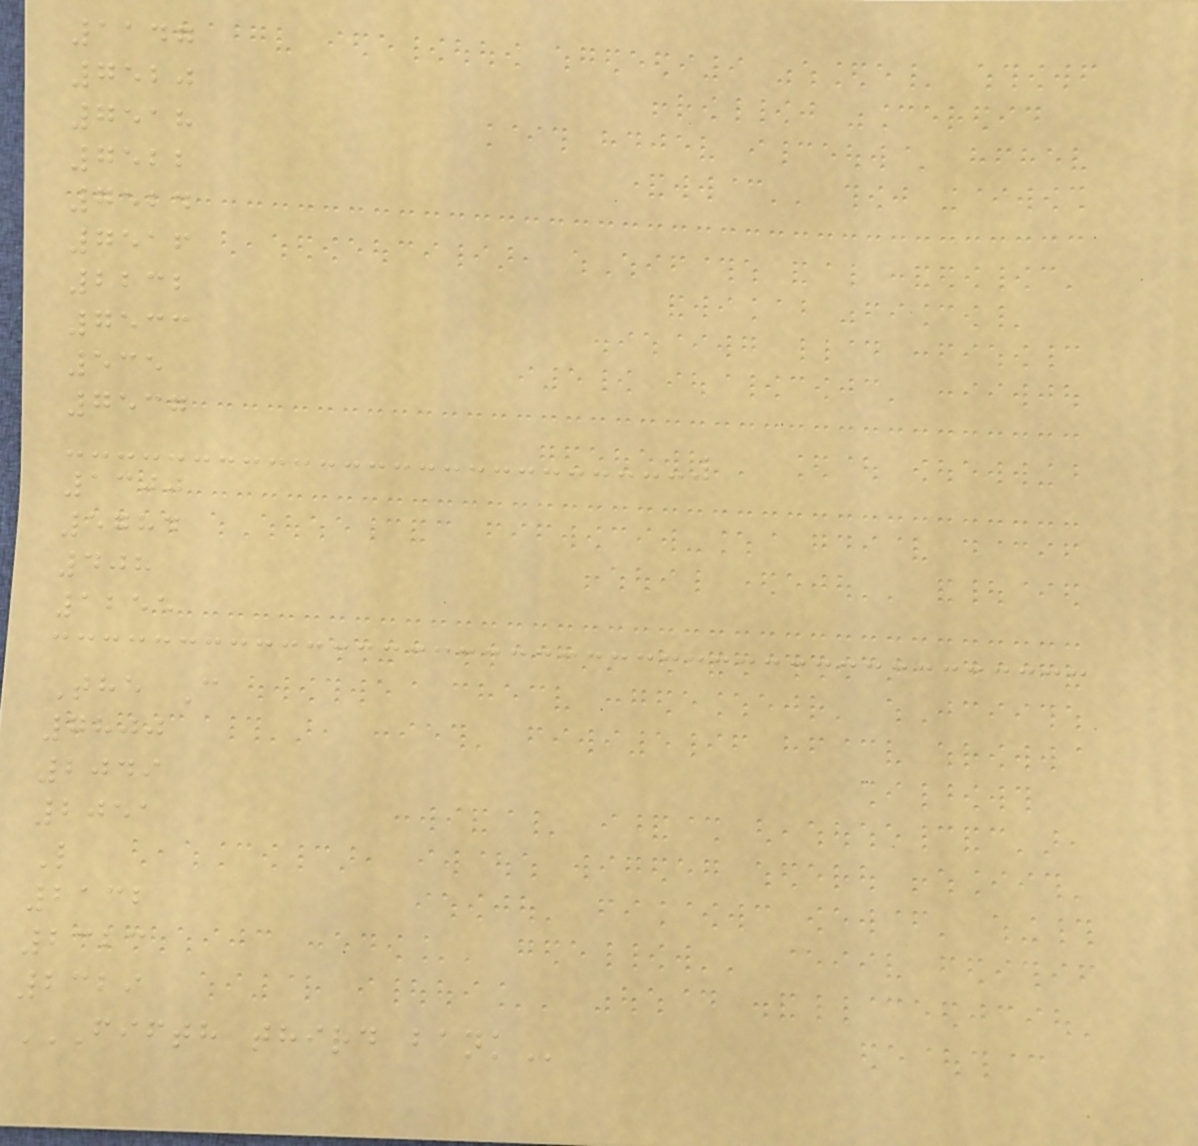1147
7520
7518
7522
7524
7516
2232
7533
535
7537
1300
5784
408
1255
The C
7800
2049
2051
L
2132
2323
2329
FIFTH THIRD BANK
